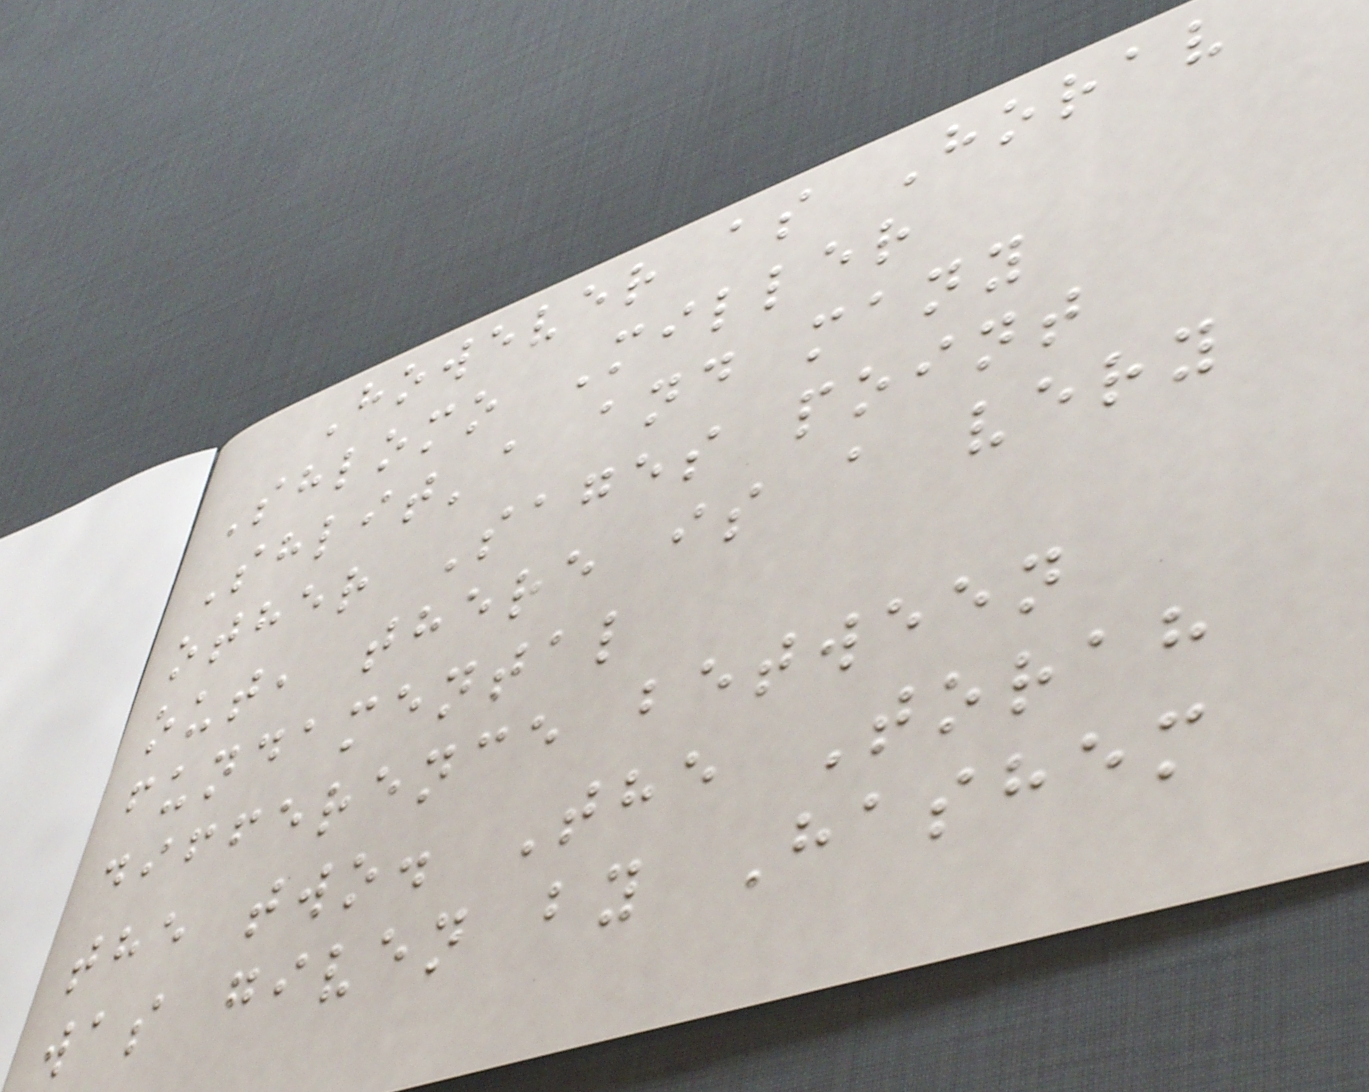However as Horav
Shlomo Miller
Shlit'a and many
other Sages point
out, there is a very
fundamental
difference between
the two. The Torah
was given by Hashem
